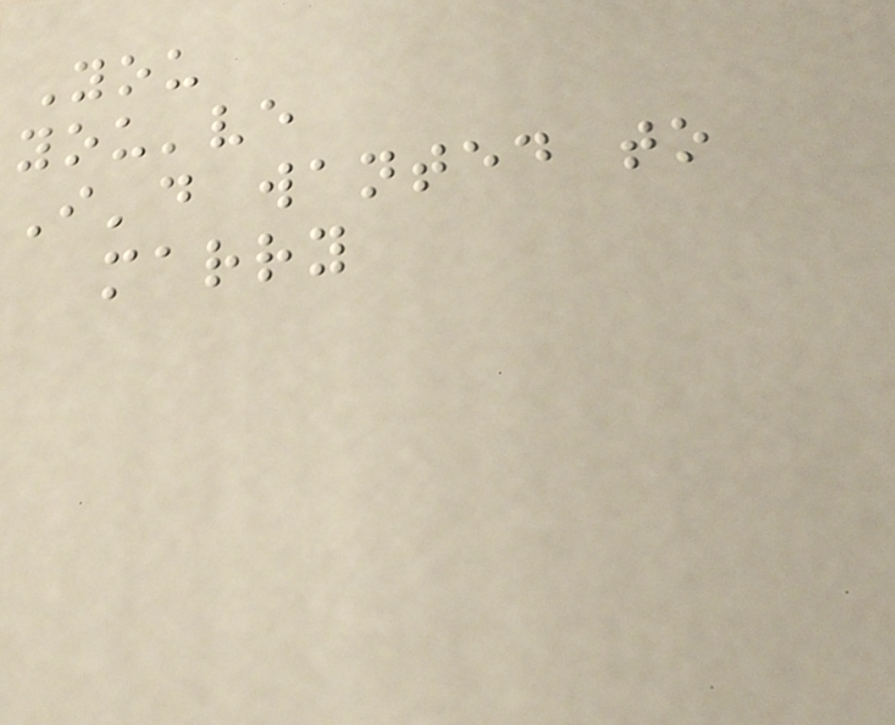You
you've
I'd wanted to
marry
